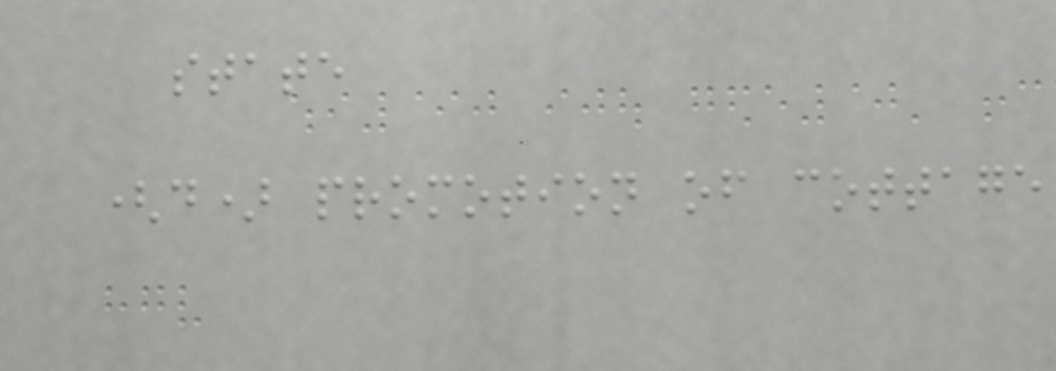state
(d) promotion of cottage
